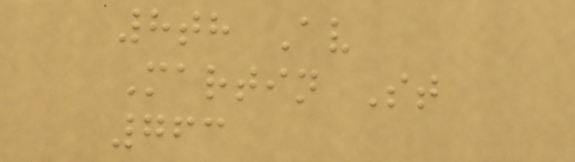8th Av
Martin St
763
